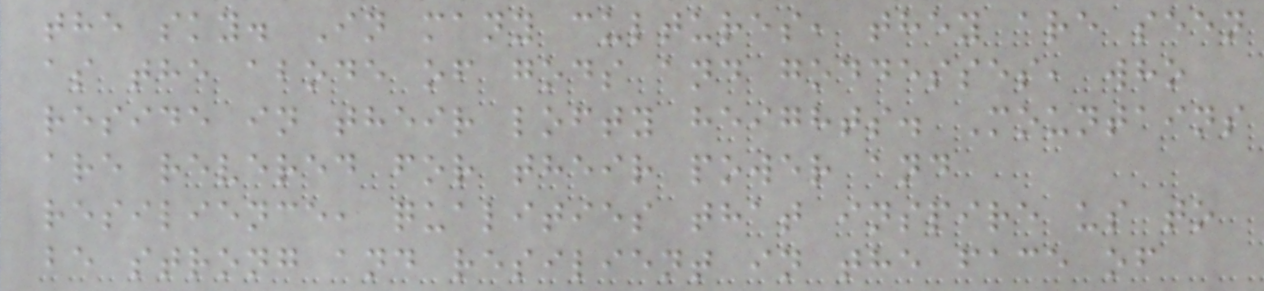the sky. In many cultures, they are seen
as the abode of gods and goddesses, who
reside in their lofty heights. Mountains
are revered for their power and
resilience, qualities that inspire us to
be strong and resilient in the face of
